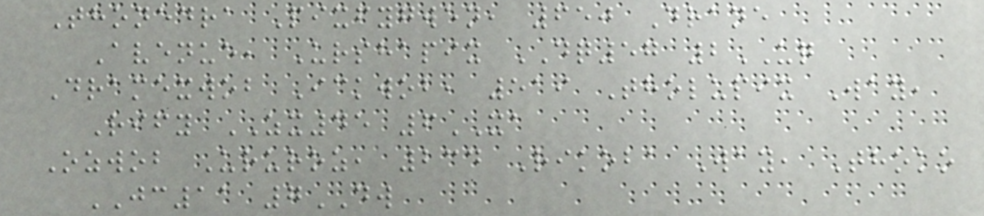Thonedra Pixfygwen, 650 Drane
Avenue, Urshapix DQ57 2UQ
Dramexwob Ickwob, 519 Tholupix Way,
Rify ZX45 6XA
Ozwob Ururoz, 234 Rikoba Way, Thoko
JC11 7DW
